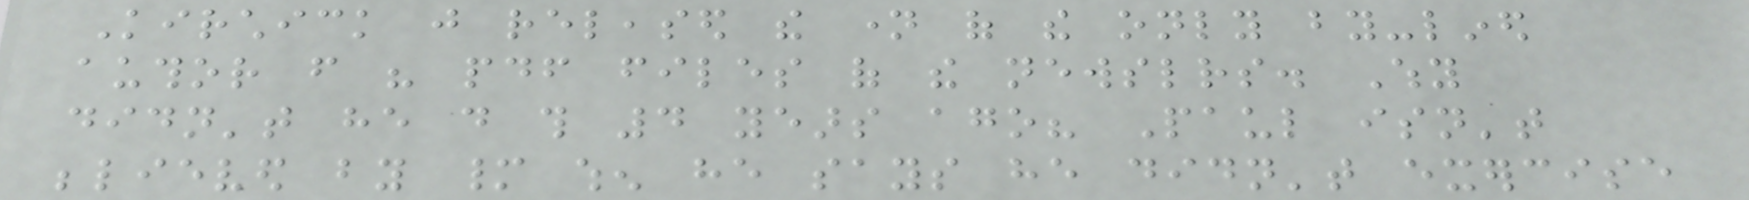Kirchick just released the name of the only by-lined
author from his pdf files of the newsletters. Why
didn't he do this 4 years ago? Paul isn't
believed by many when he says he didn't exercise
